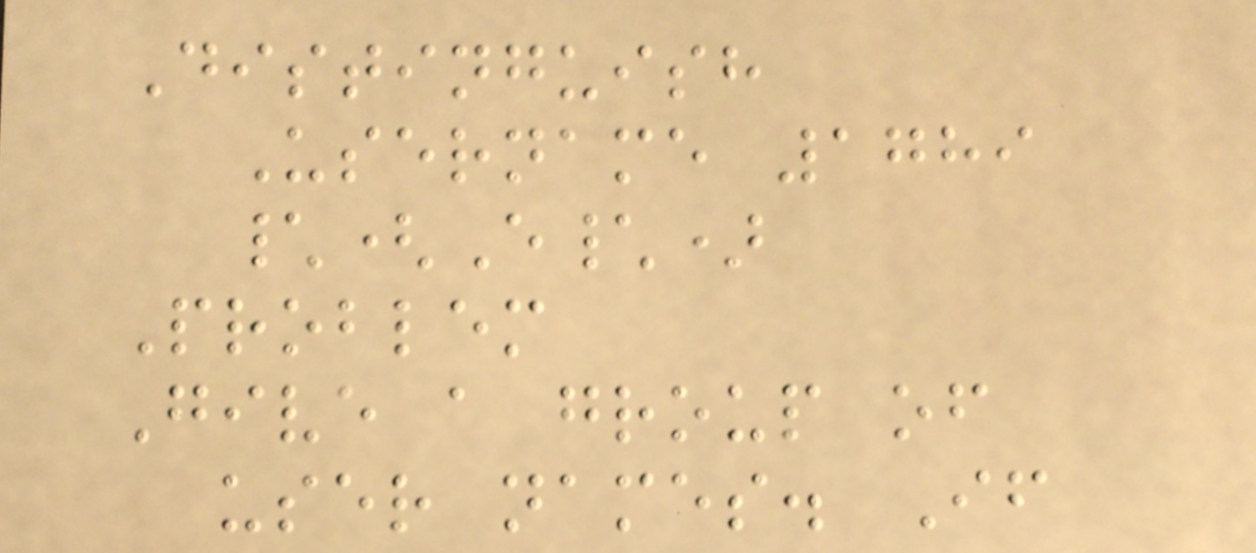Distinguish
Username 1789
\(E\)
Problem
Give a group of
user names. If
